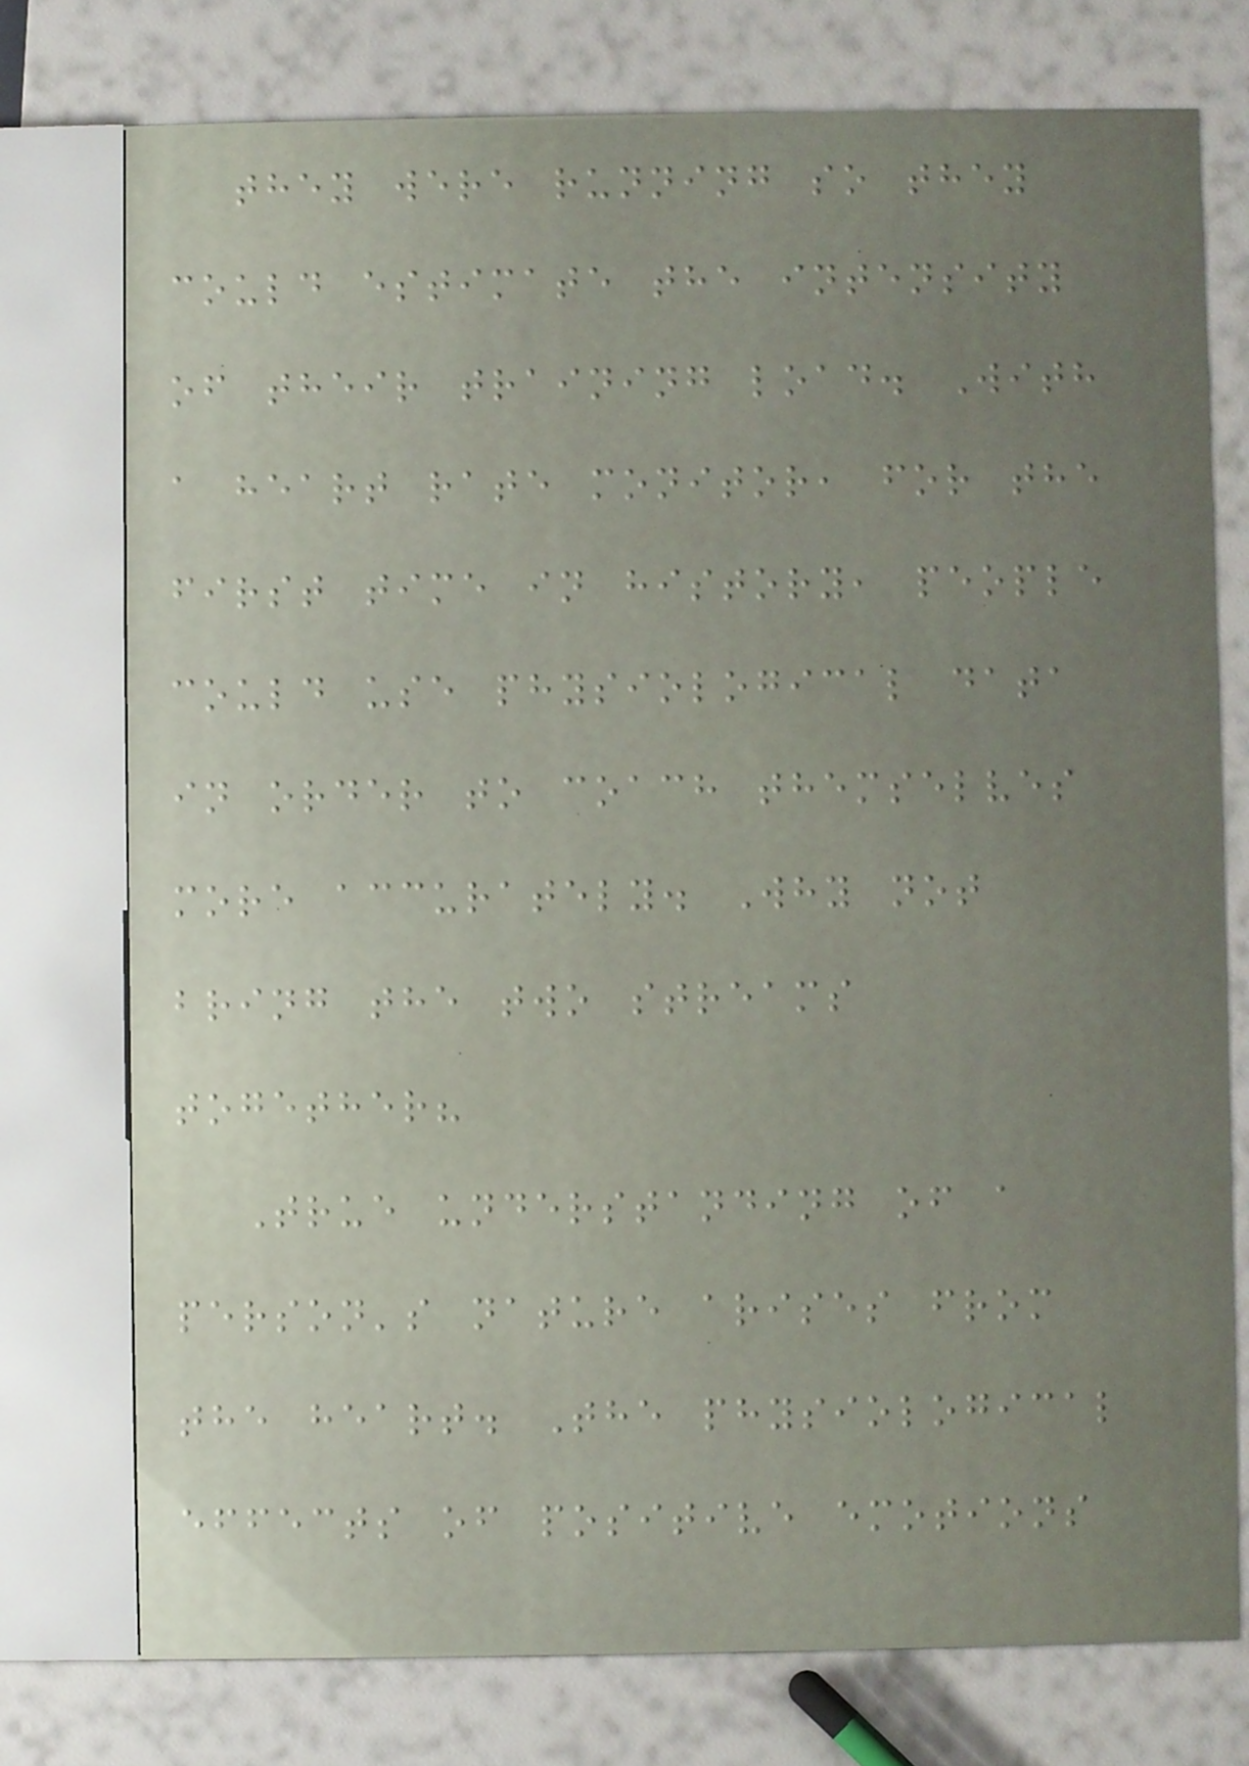they were running so they
could estimate the intensity
of their training load. With
a heart rate monitor, for the
first time in history, people
could use physiological data
in order to coach themselves
more accurately. Why not
bring the two streams
together?
True understanding of a
person's nature arises from
the heart. The physiological
effects of positive emotions
